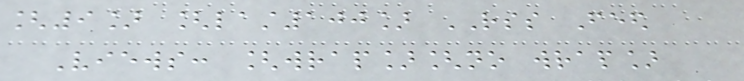[9] [last100] RSS Feed
Views: [wrap][no wrap]
